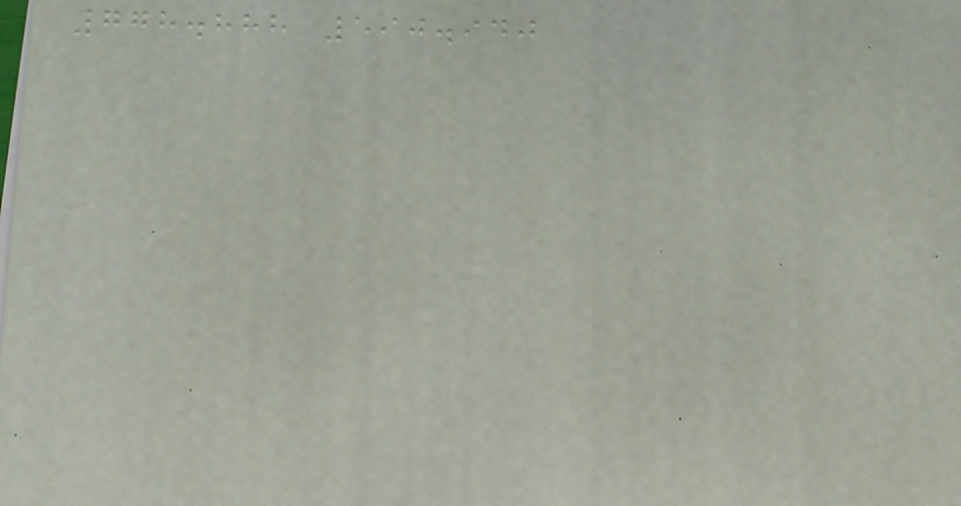778.888 590.940
